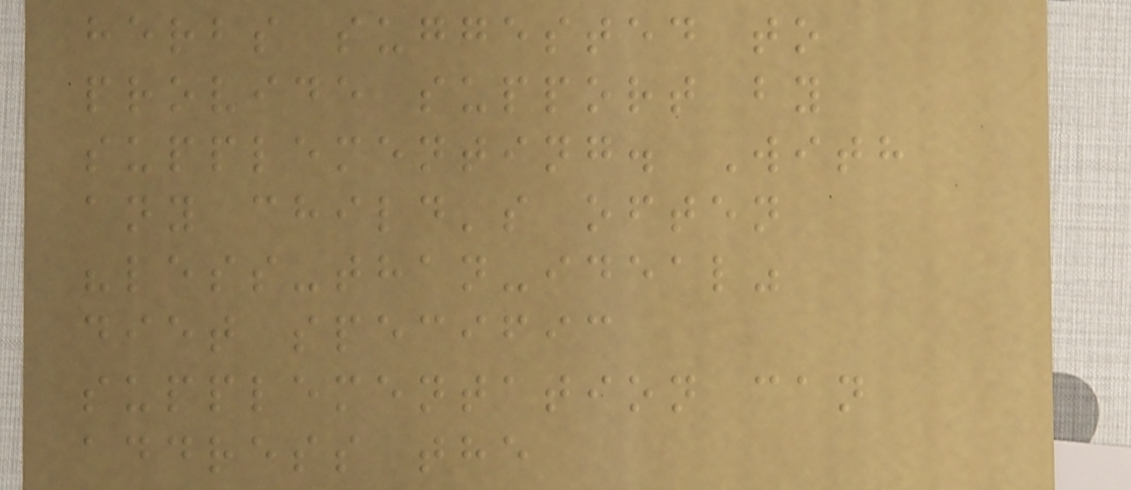herbs suggested to
provide support by
supplementing. With
any child's often
"less-than-ideal"
diet specific
supplementation can
address the
